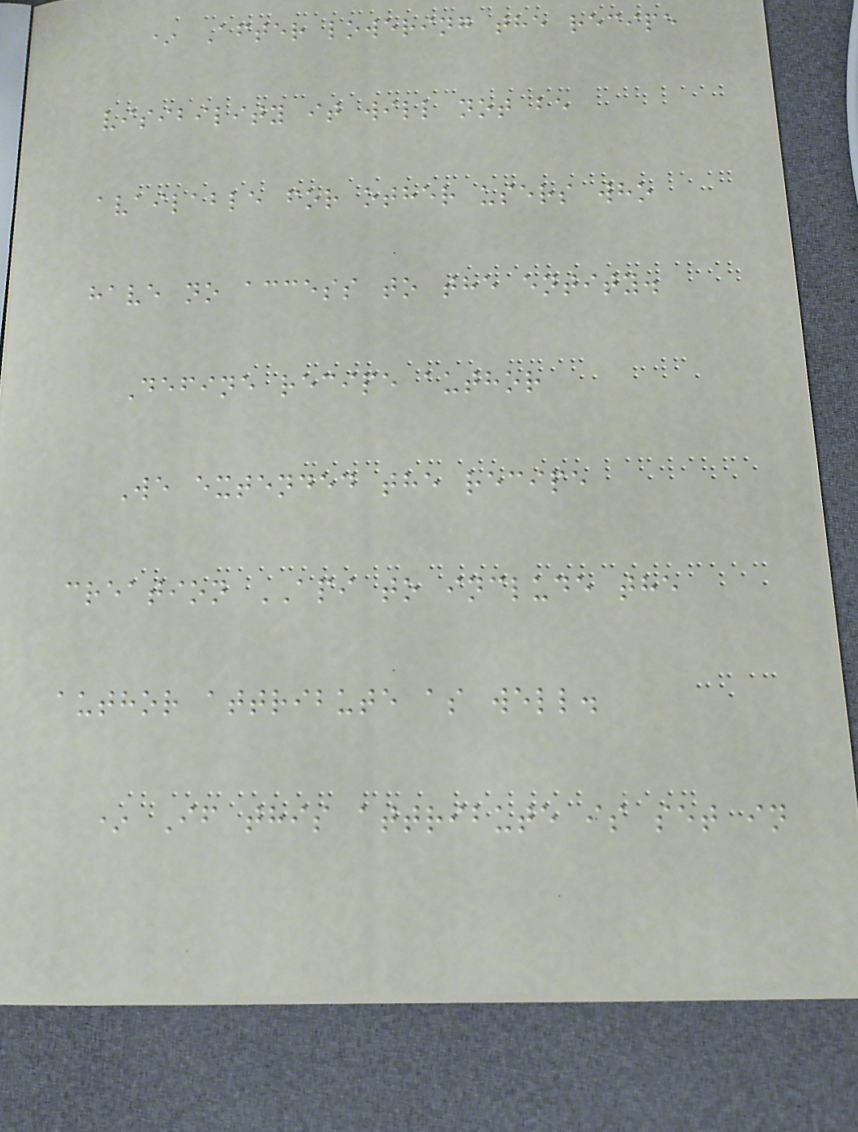* After lowering the recipe
visibility it will not be
available for other users who
have no access to the entity.
Define recipe author
We extended the recipe
creation API to include the
author attribute as well.
* If this attribute is set in
